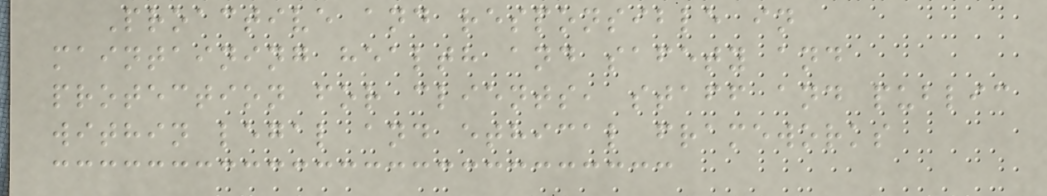Proactive and responsible in
maintaining health and safety and
protection for clients, staff and public
within legal and ethical frameworks
